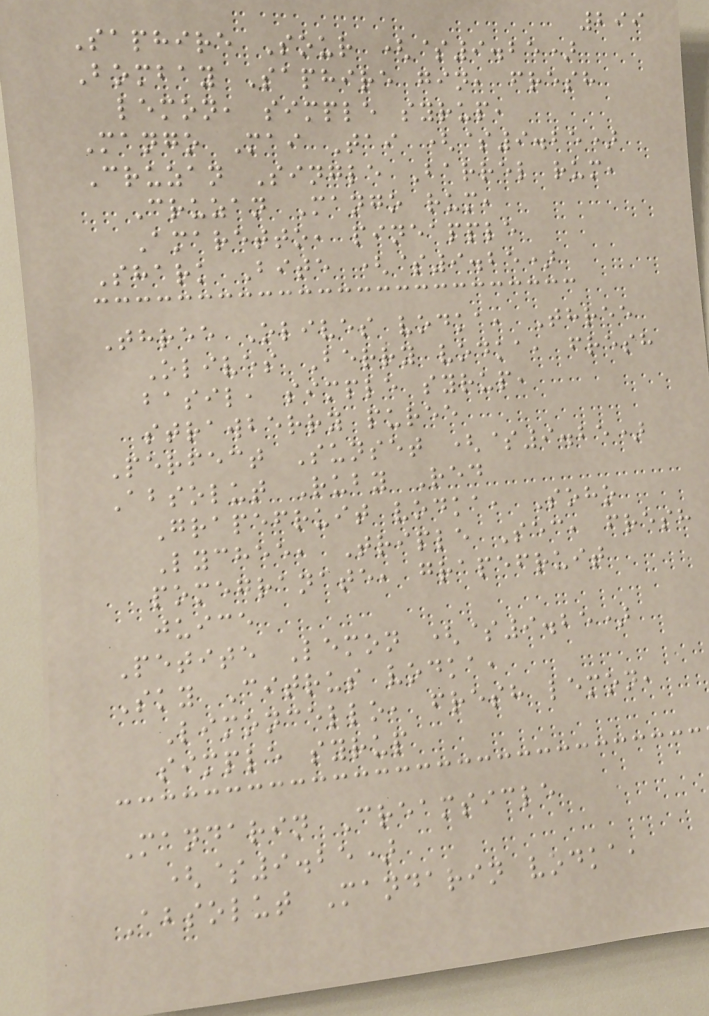299
Saphire Sour ($9.25)
Bombay Saphire gin, fresh
lemon, simple syrup,
Mango Mai Tai ($9.25)
Cruzan Single Barrel rum,
Cruzan Mango rum,
Amaretto, pineapple
Shark Bite ($9.25)
Three Olives vodka, Three
Olives Berry vodka, fresh
basil, simple syrup,
strawberry puree
Perfect Sunset ($9.25)
Absolut Ruby Red
Grapefruit vodka, Soho
Lychee, Triple Sec, fresh
pomegranate, grapefruit
juice
Petite Lemon ($9.25)
Sky Citrus vodka,
Limoncello, fresh lemon,
simple syrup
Mandarin Creamsicle
($9.25)
Absolut Mandarin vodka,
